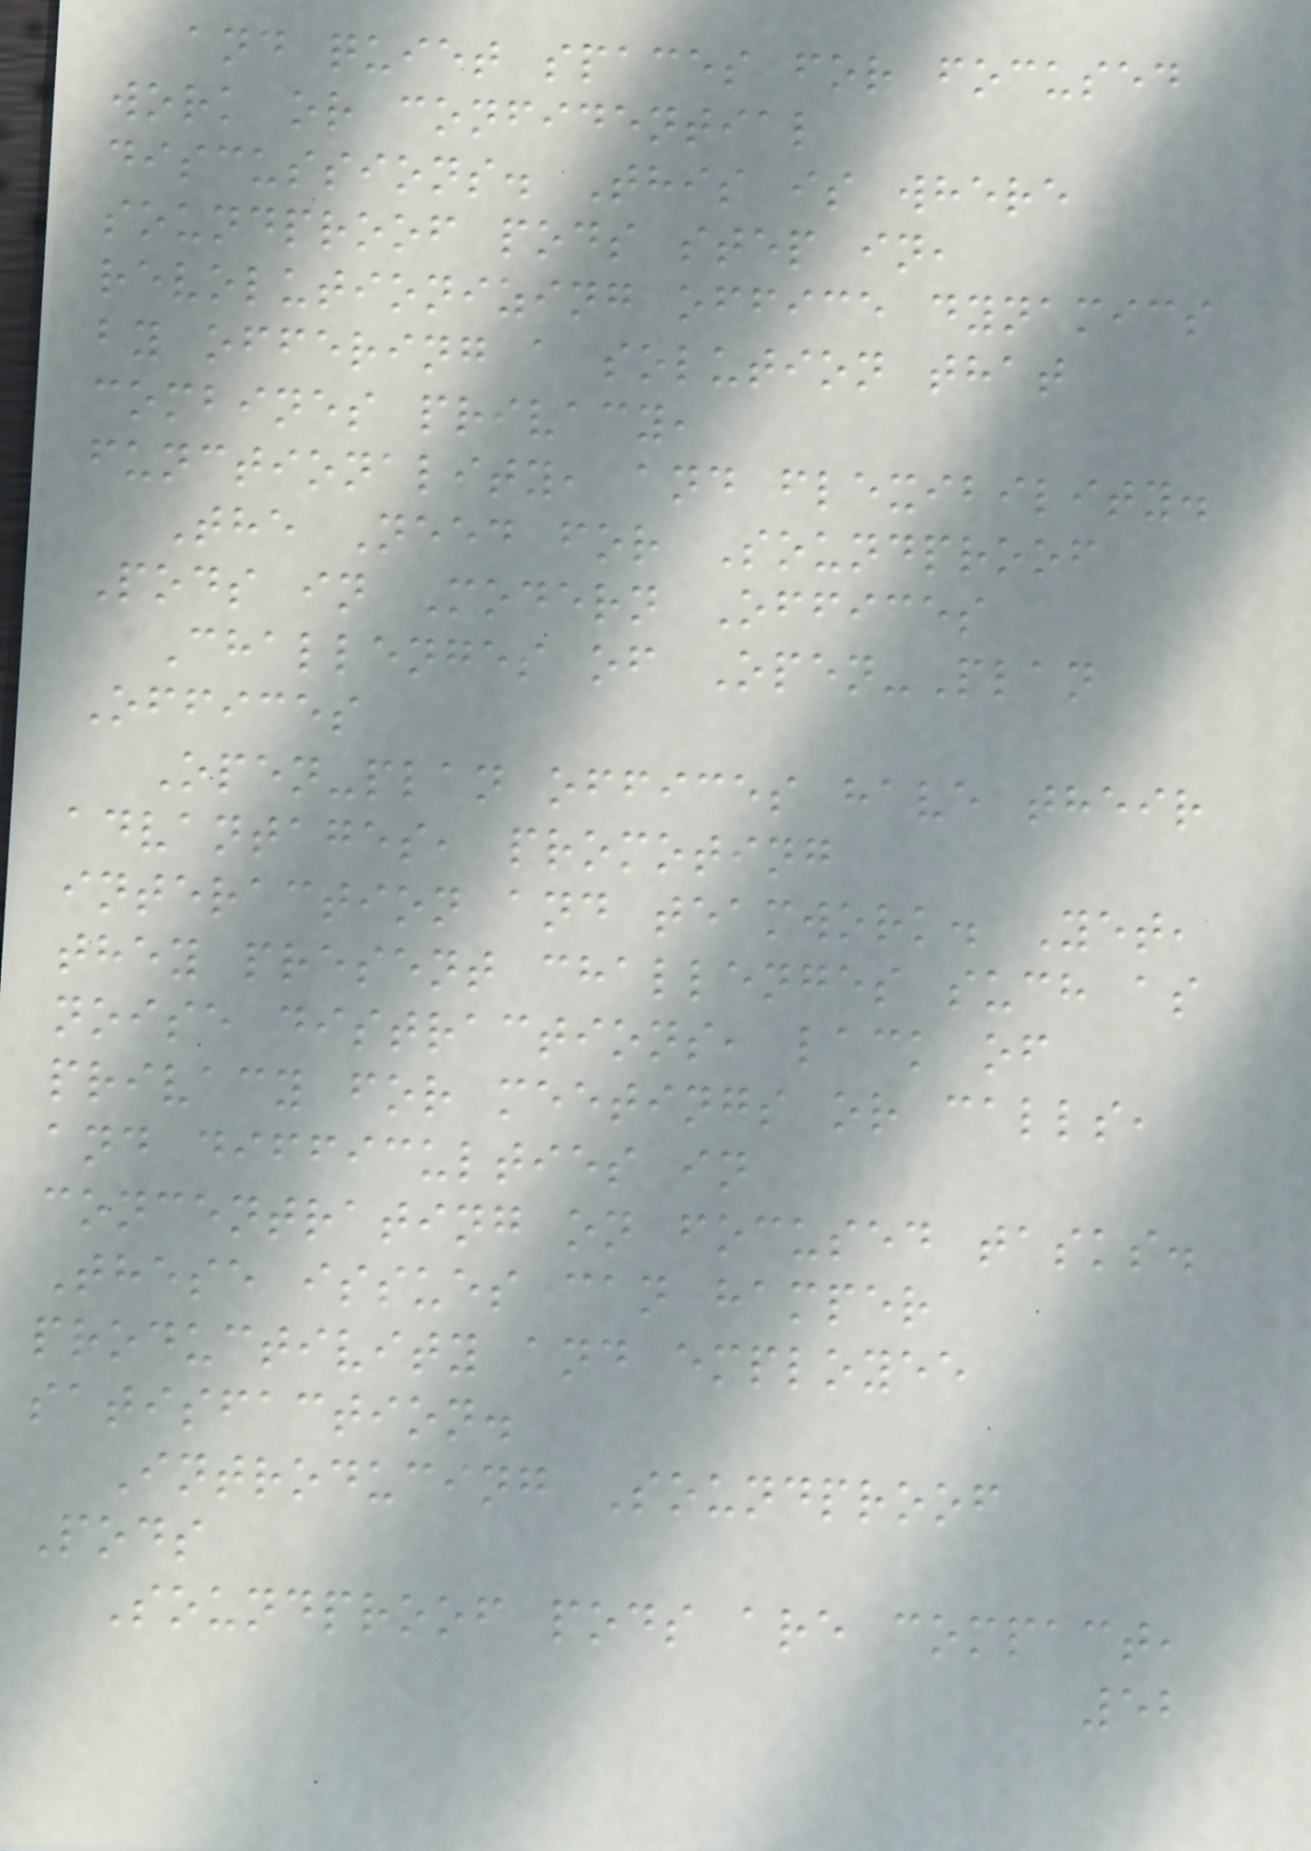and quiet spaces for focused
work or confidential
discussions. This is where
soundproof pods step in,
revolutionizing office dynamics
by offering a solution that
combines privacy,
functionality, and flexibility.
The Need for Soundproof
Pods in Modern Offices
Challenges of Open-Plan
Offices
Open-plan offices have their
advantages, promoting
interaction and teamwork. Yet,
they present challenges such as
noise distractions, lack of
privacy for meetings or calls,
and difficulties in
concentrating on focused tasks.
These issues can hamper
productivity and employee
satisfaction.
Introducing Soundproof
Pods
Soundproof pods are compact,
52
